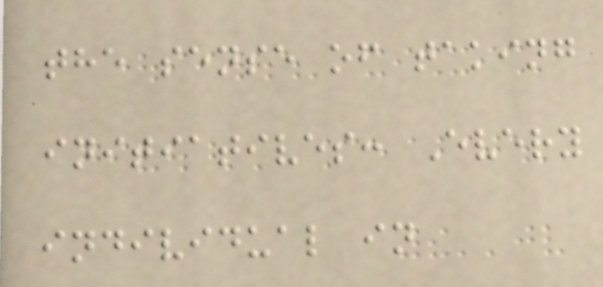the sense of taking
initiatives: Every
individual in
